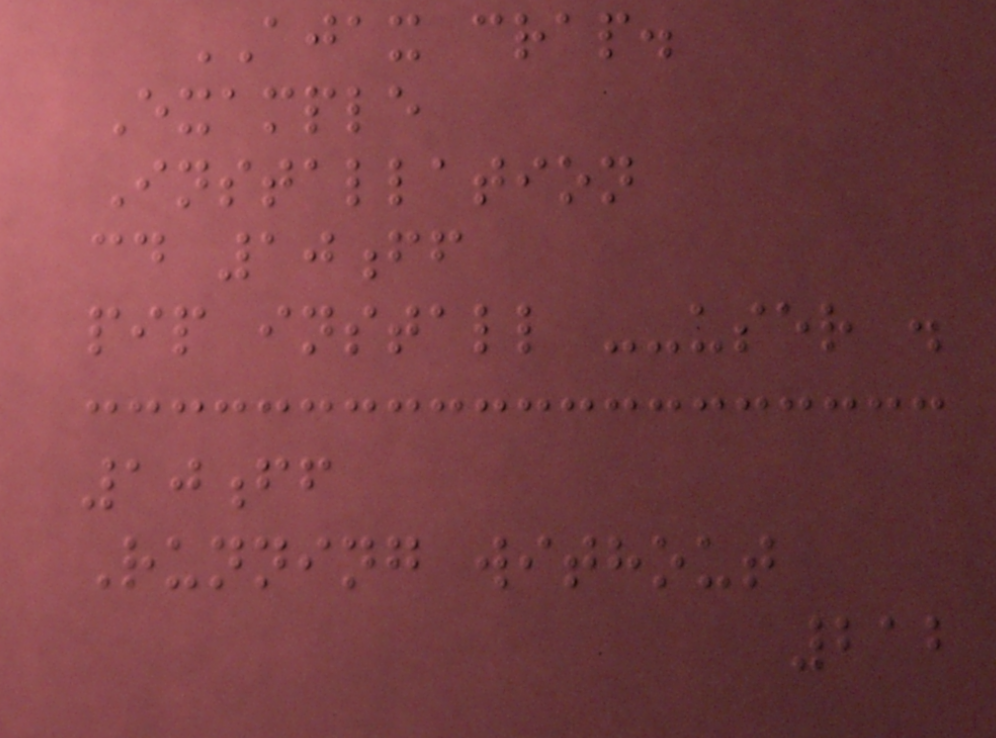AJAX crap.
Example
Installation
cd 10ff
pip install --user .
10ff
Running without
212
